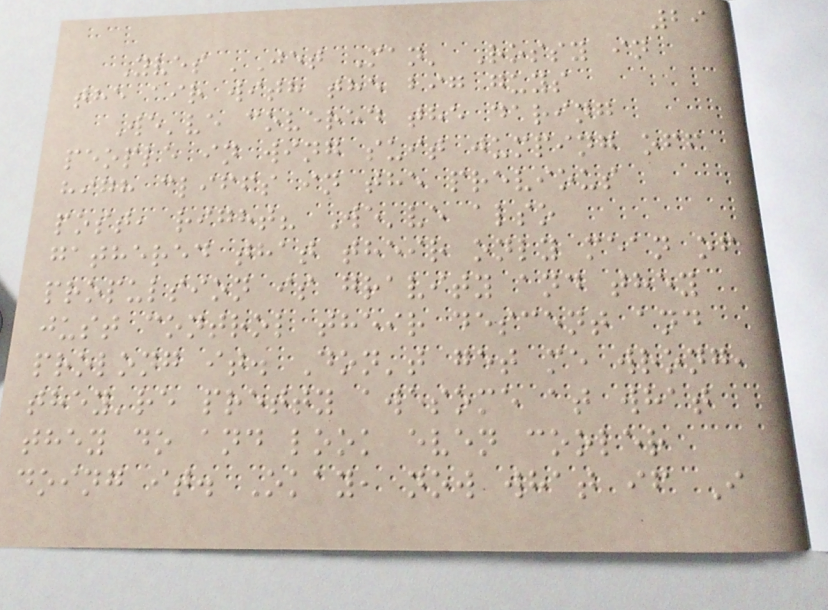29
Yves 'Jet Man' Rossy in
the air with the big guys
We've covered the daring
people in wing suit jumping off
high cliffs in the previous
post, right? We've also
gathered that their only mean of
propulsion is gravity and they
just control their descent and
prolong it. Don't get me wrong,
they're pretty awesome at what
they do and look even cooler
doing it. Okay, now what if I
